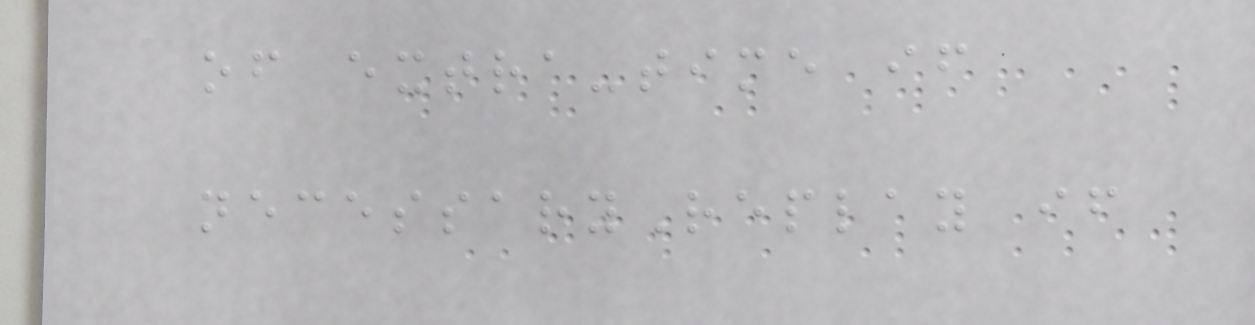of extra-time if
necessaryReplay if
